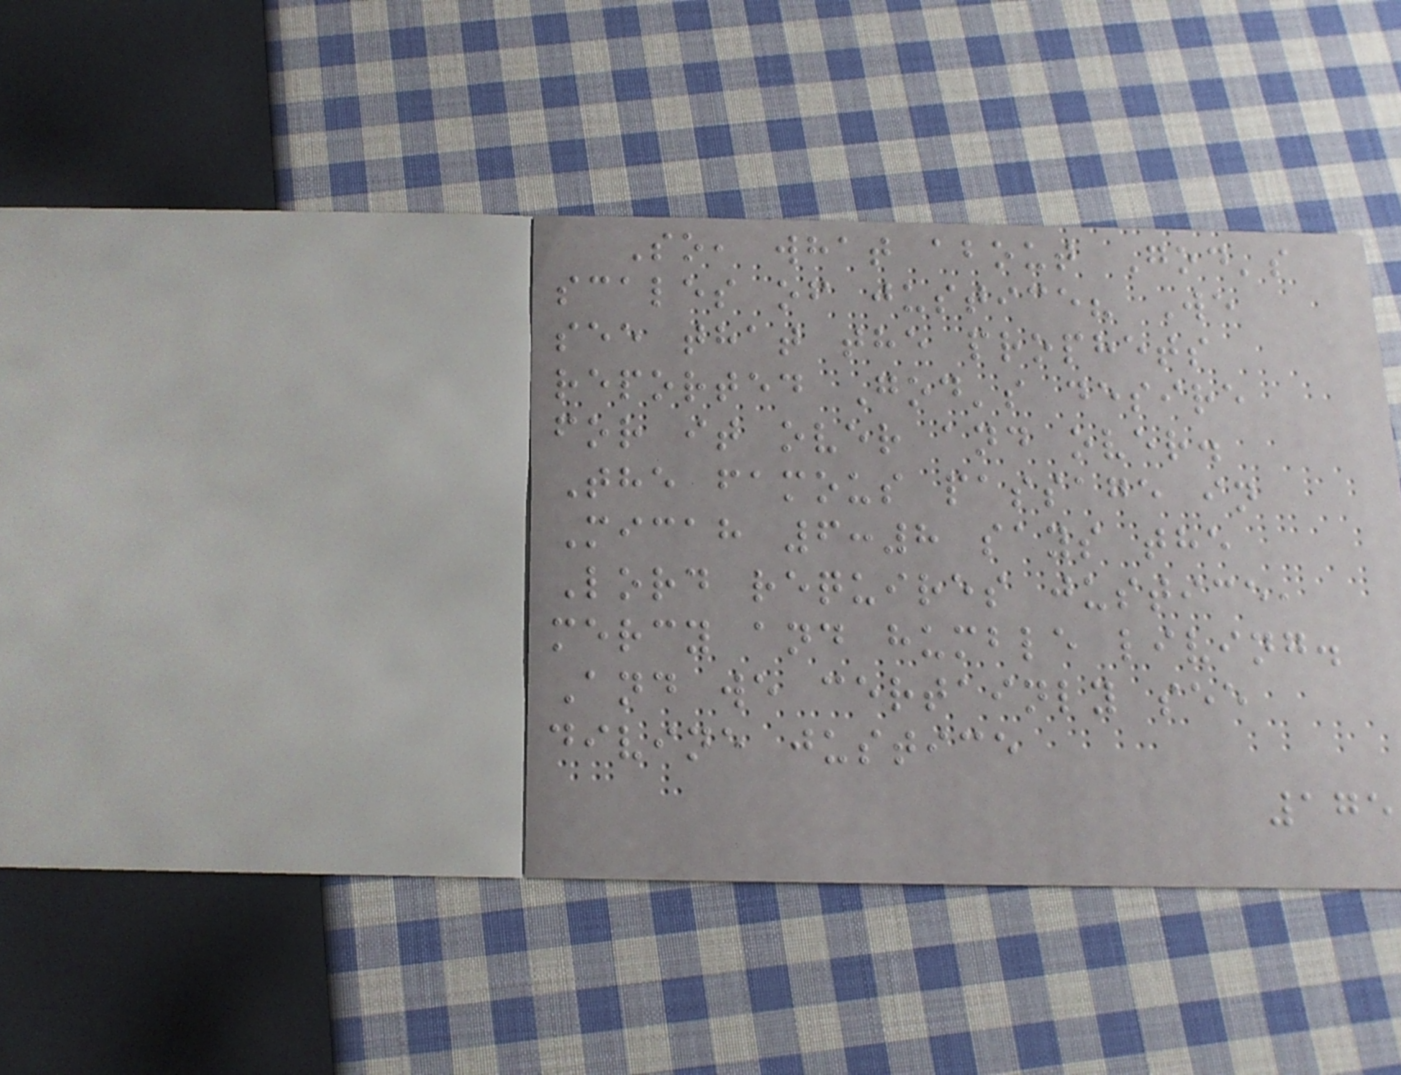So, what about God's
scales of justice? We
see that the prophets
reported God's desire
for it over and over.
The famous passage in
Micah 6:8 says the
Lord requires justice,
mercy and humble living.
And we certainly see
divine justice
175
